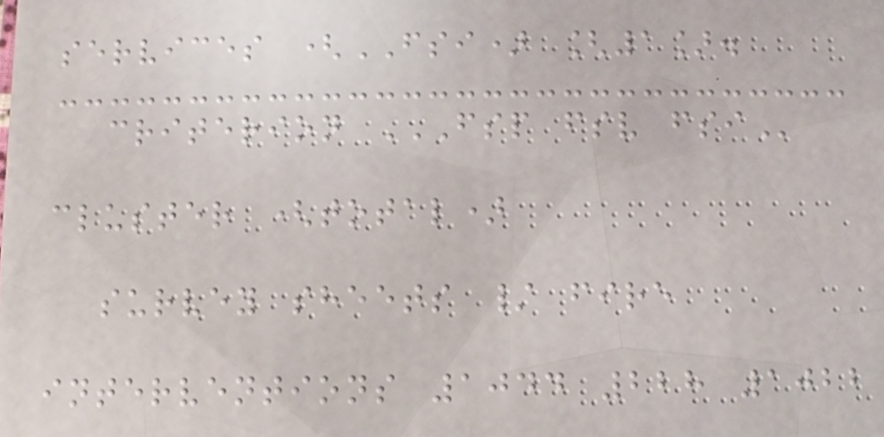services (FSI) [1].
criterion FSP FSV FSI
cluster (total)
survey sheets / fire
interventions 1044 228 1022
